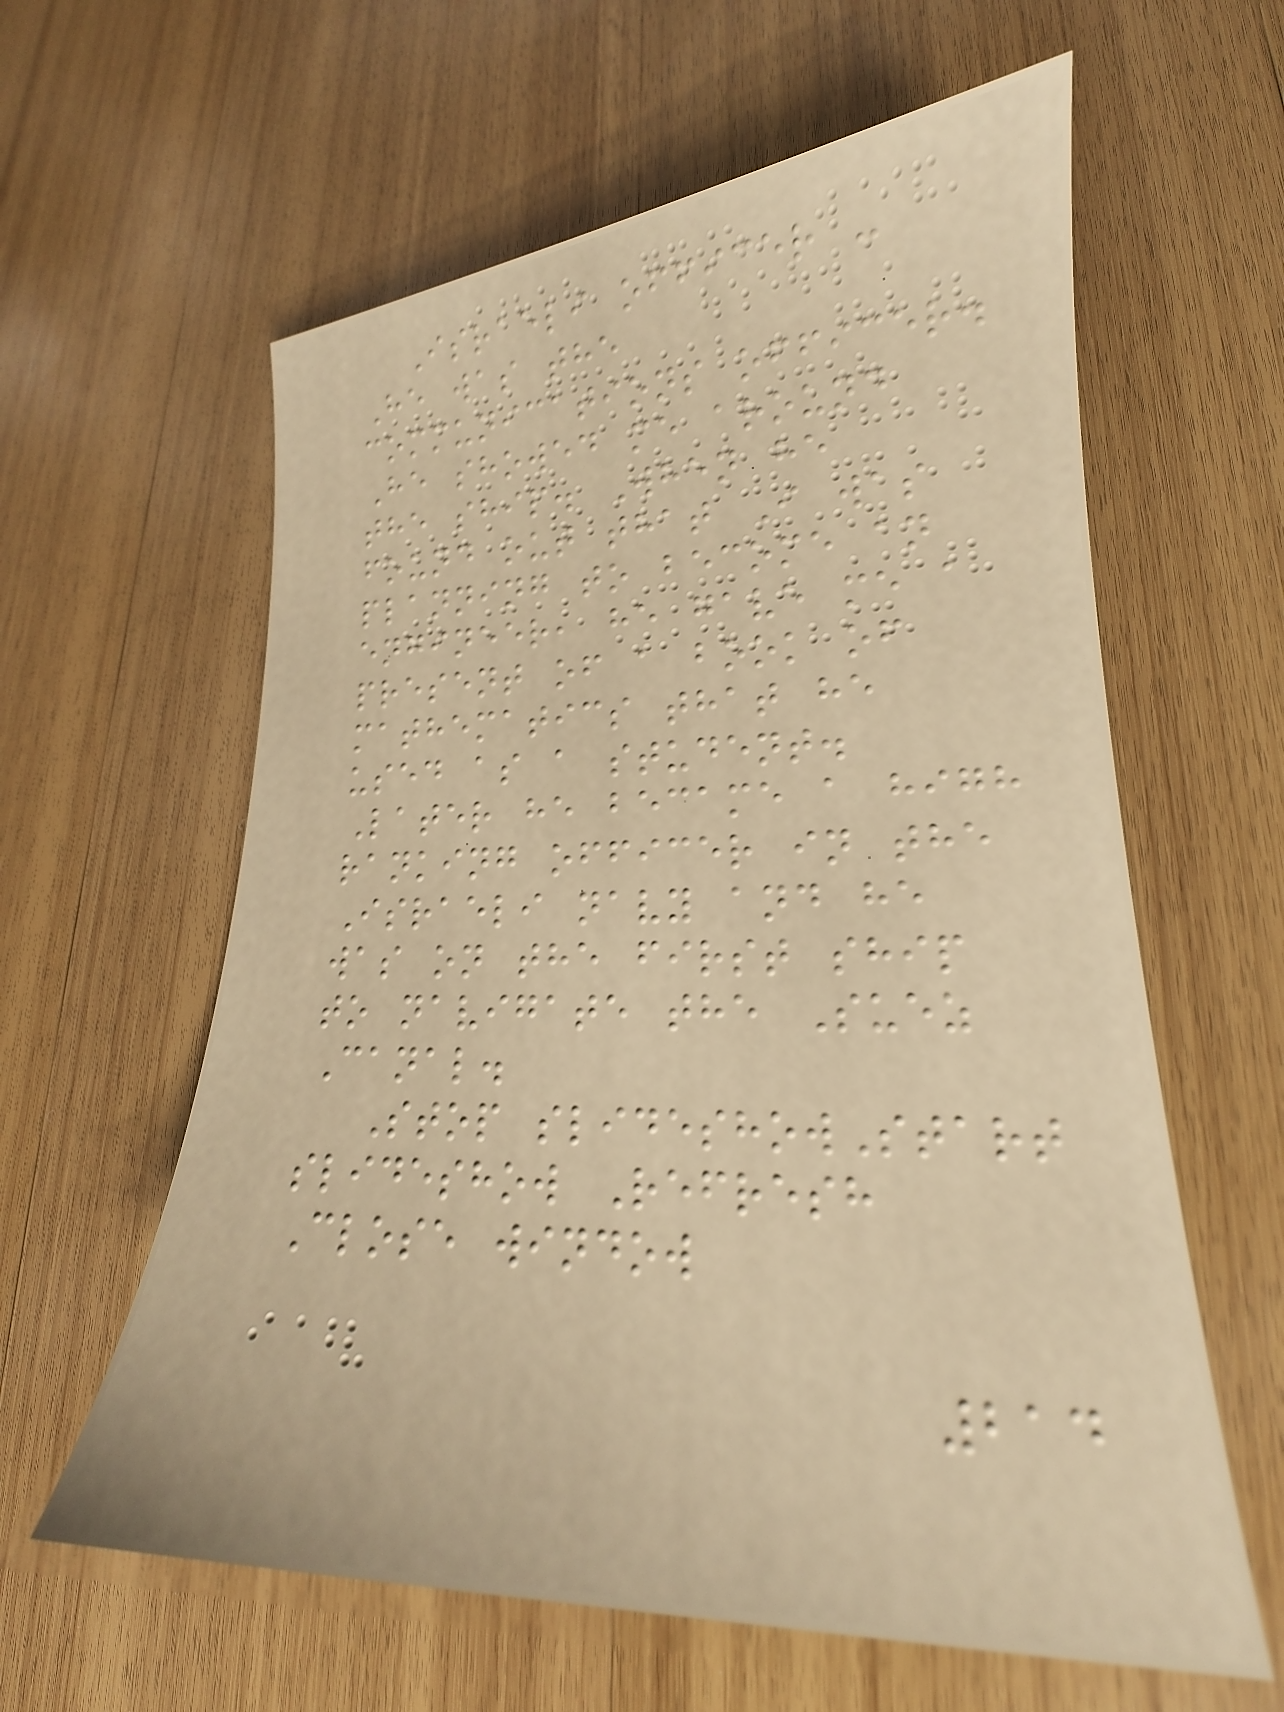Israeli officer -
He was the
communications officer.
He showed me around
the ship. When he
found out that I was
planning to become an
engineer, he gave me a
present of a book of
mathematics that he
used as a student.
Later he became a high
ranking officer in the
Israeli navy and he
was on the first ship
to navigate the Suez
Canal.
Stop slideshowStart
slideshow Refresh
Close window
214
